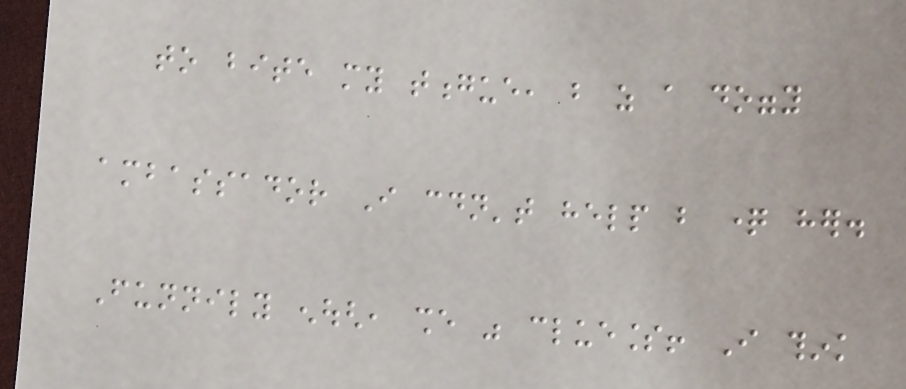to bite my tongue, but as a doggy
ambassador I couldn't help but question her.
Funnily enough, she was clueless! I think
